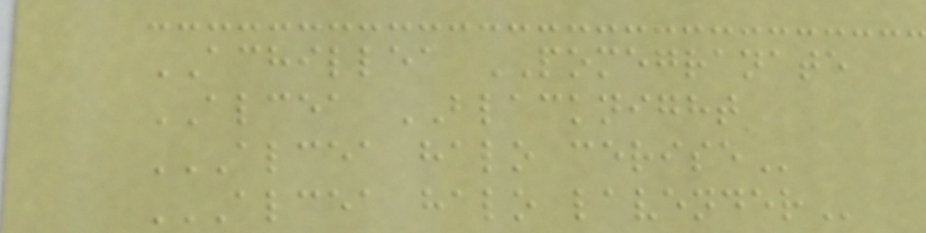ACHILLEA POMEGRANATE
ALCEA BLACKNIGHT
ALCEA HALO CERISE
ALCEA HALO LAVENDER
